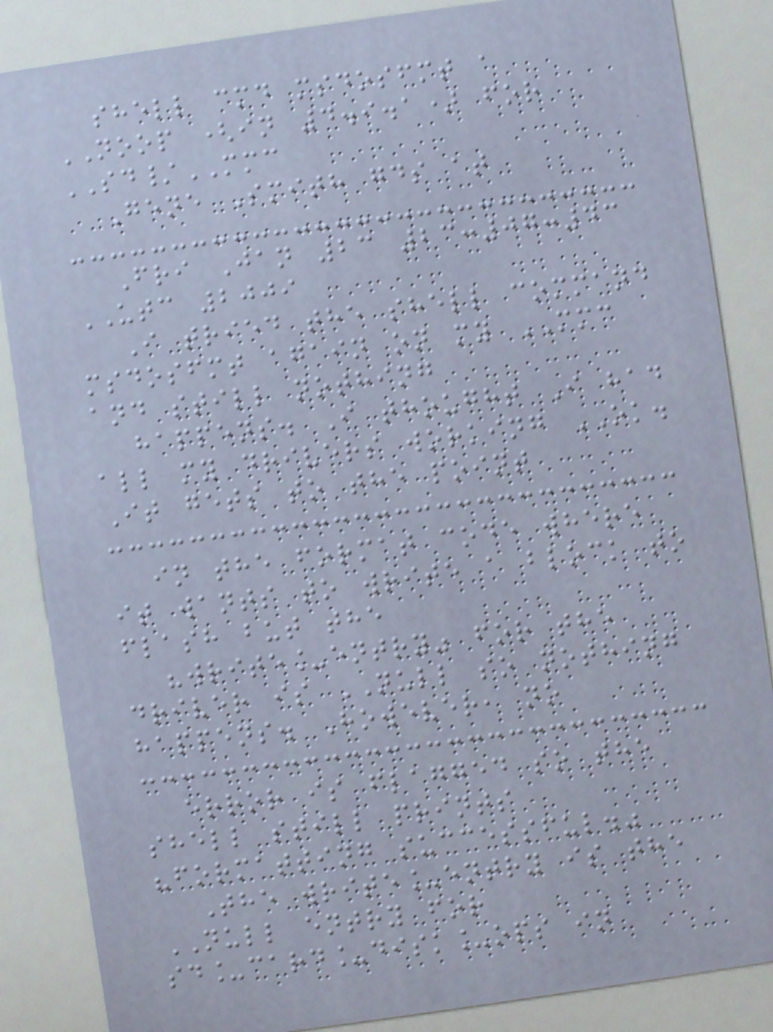shell cmd msdosfmt a
NOOP (in 4.9.1) for
SD/MMC
Gene Smith gds at
Fri Jan 23 23:07:43
UTC 2009
I tried the shell command
msdosfmt again on my MMC
and still nothing
happens. I thought I had
all my drivers working OK.
It gets to the point
in the format code where
it wants to write a block to
flash but the
"write_entry" for the
driver is NULL so nothing
happens. However, no
error is flagged so the
shell still prints
"formatting successful."
The write_entry is the
NULL entry for
sd_card_disk_ops in
